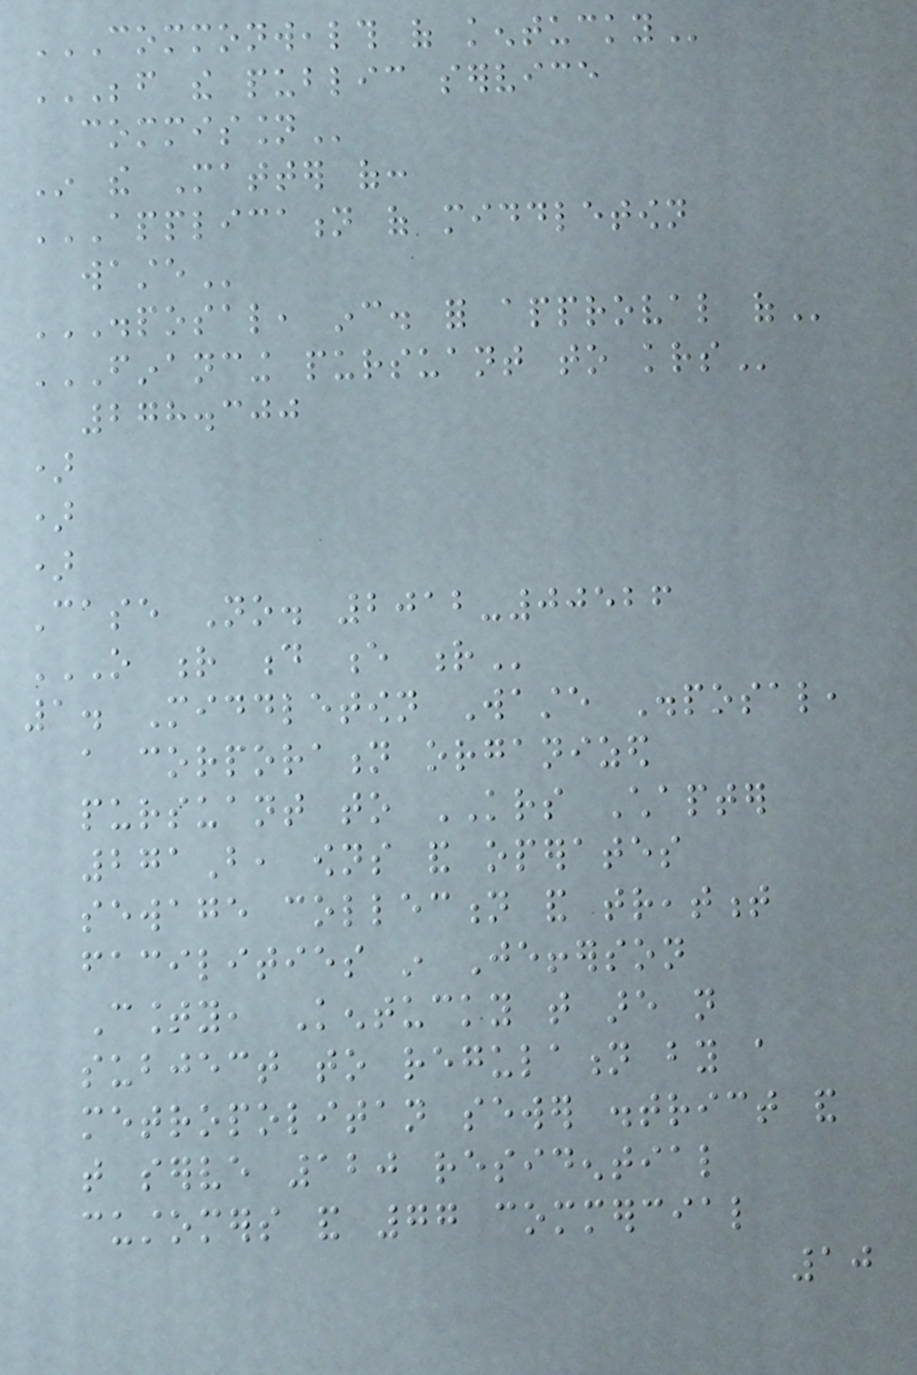COMMONWEALTH OF KENTUCKY
BEFORE THE PUBLIC SERVICE
COMMISSION
In the Matter of:
APPLICATION OF MIDDLETOWN
WASTE
DISPOSAL, INC. FOR APPROVAL OF
FINANCING PURSUANT TO KRS
278.300
)
)
)
Case No. 2012-00526
O R D E R
1. Middletown Waste Disposal,
a corporation organized
pursuant to KRS Chapter
271B, owns and operates
sewage collection and treatment
facilities in Jefferson
County, Kentucky that are not
subject to regulation by a
metropolitan sewer district and
that serve 120 residential
customers and 77 commercial
10
